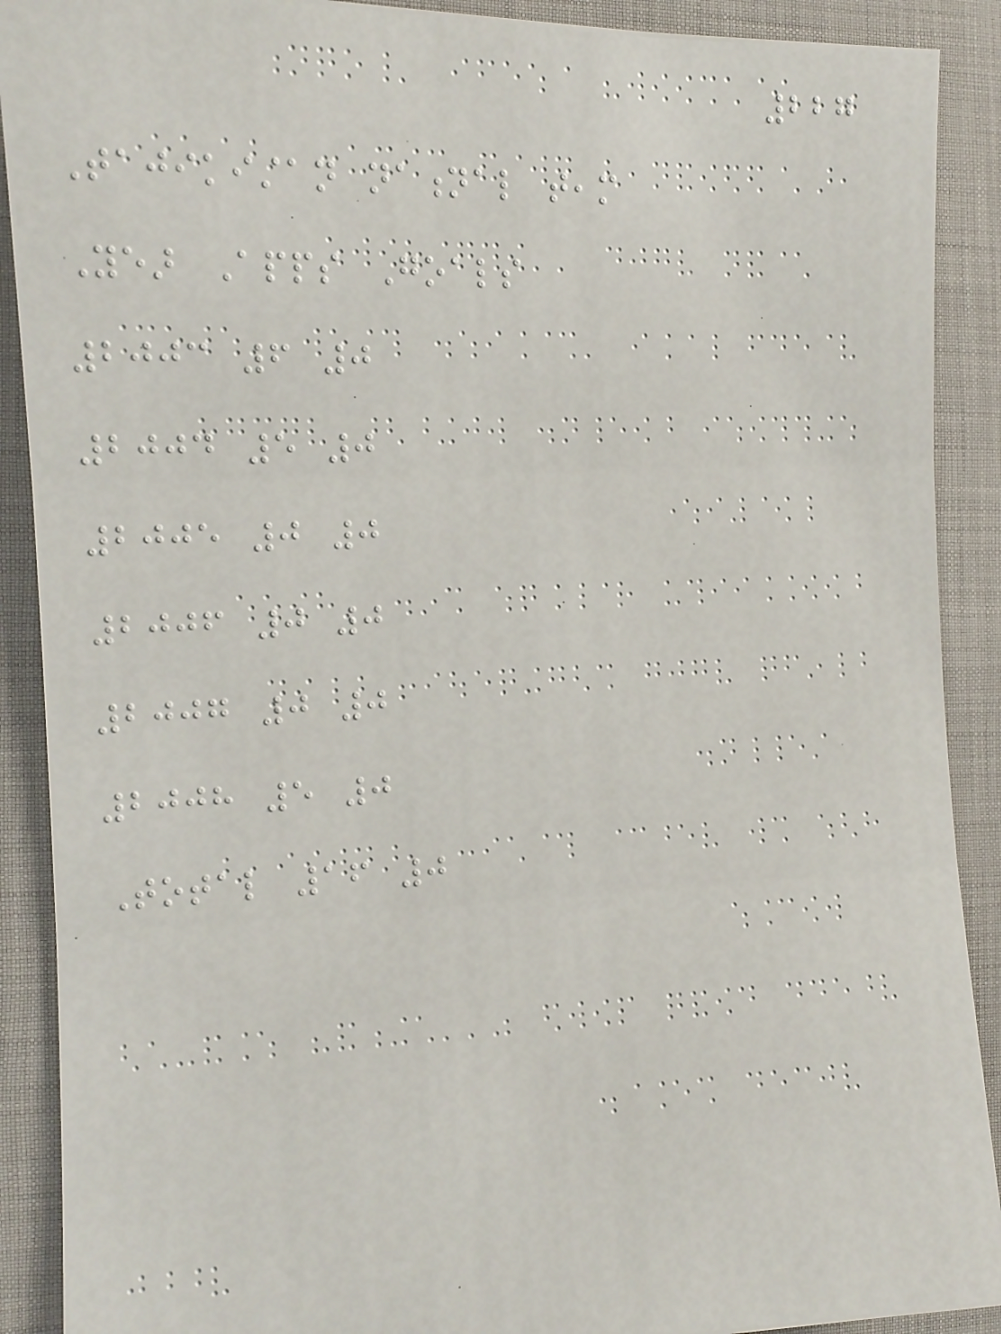227
Tajikistan national team
Year Apps Goals
2003 6 0
2004 5 0
2005 0 0
2006 0 0
2007 0 0
2008 5 0
Total 16 0
